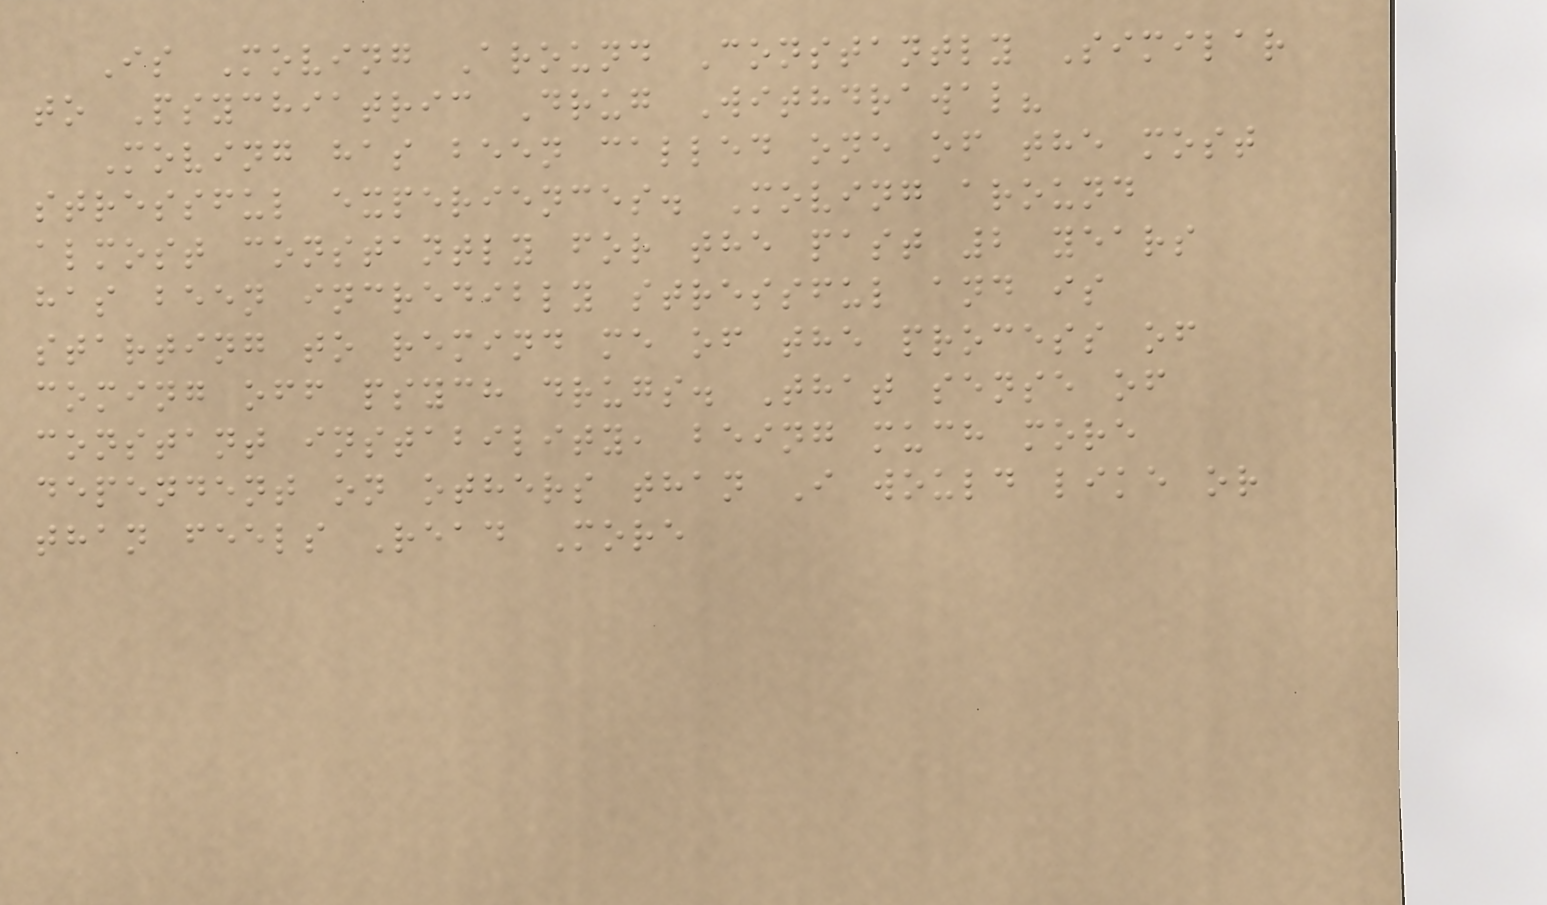Is Moving Around Constantly Similar
to Psychiatric Drug Withdrawal?
Moving has been called one of the most
stressful experiences. Moving around
almost constantly for the past 2 years
has been incredibly stressful and is
starting to remind me of the process of
coming off psych drugs. That sense of
constant instability, being much more
dependent on others than I would like or
than feels Read More
